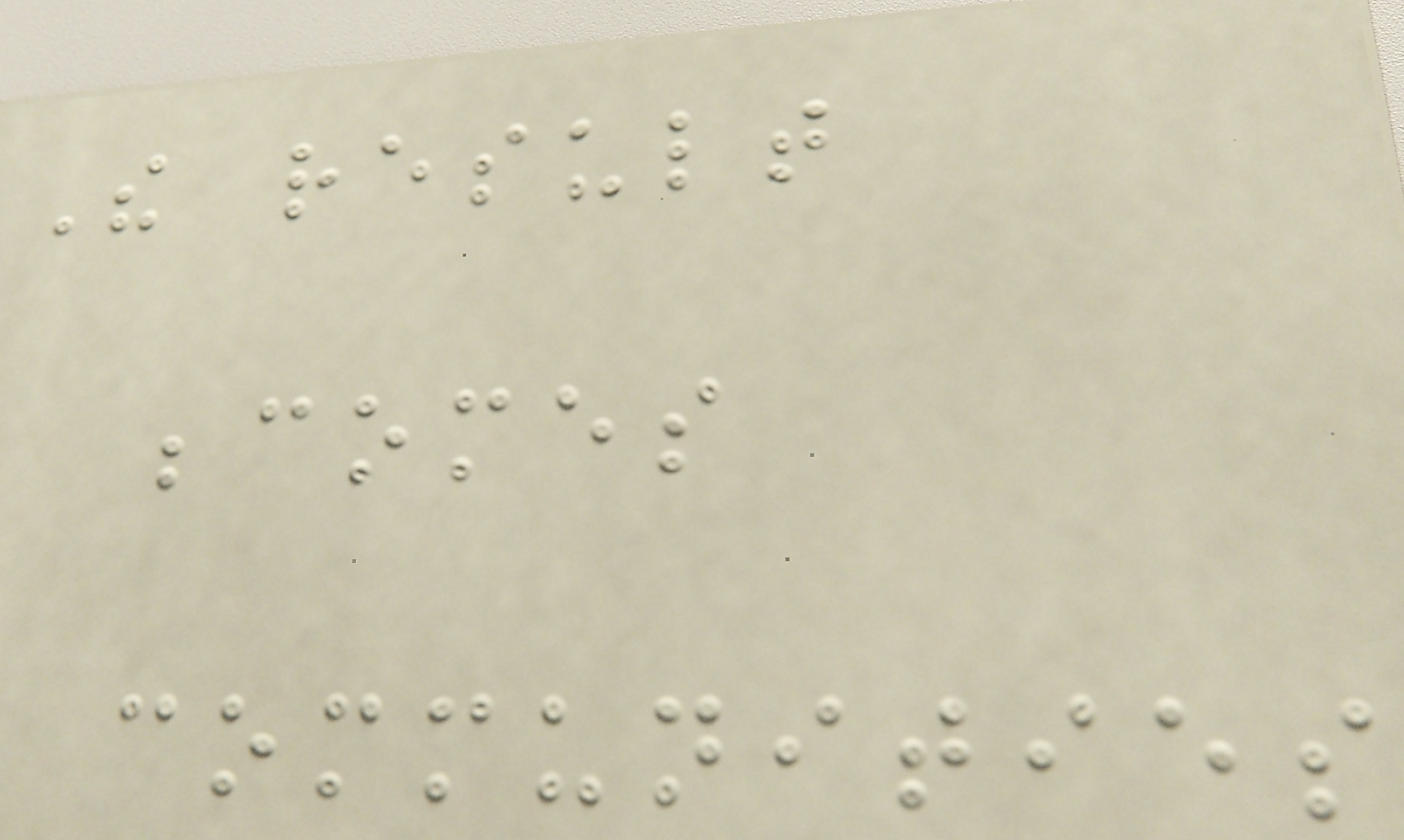The result
becomes
communities
